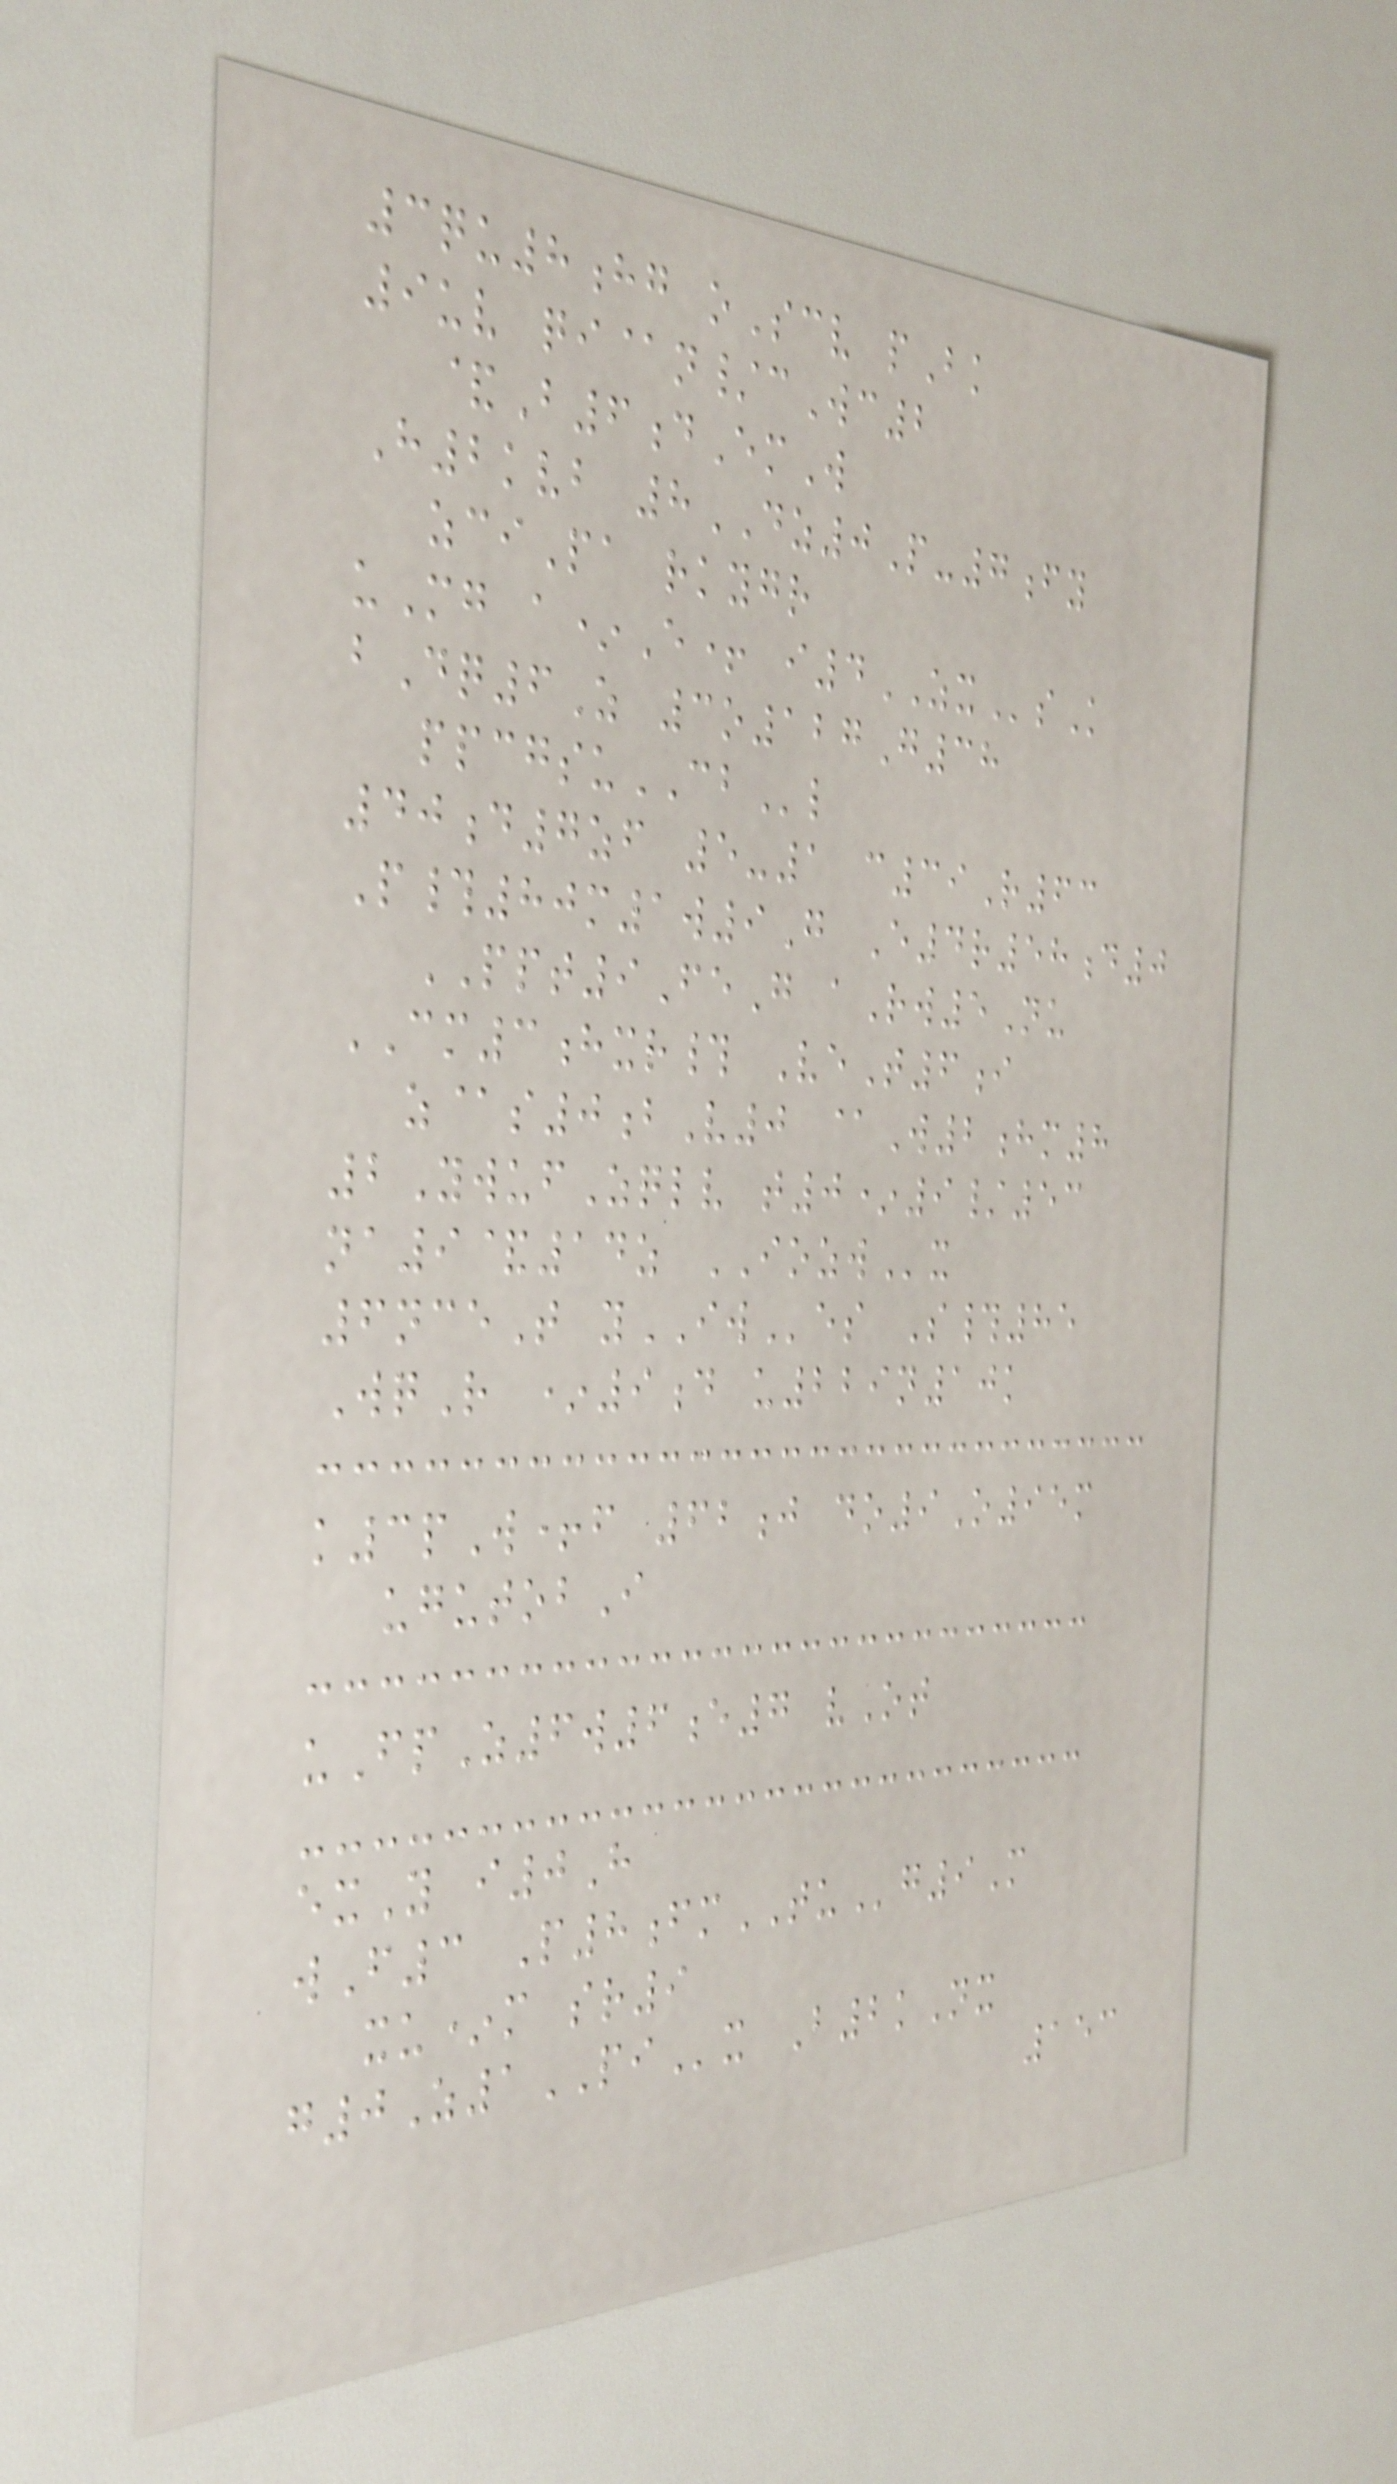3qu8hg oScv pBk
9uv qi@n/cWc2
&B6dEmW
H2kvb 8DZ0P-7fy
zciPa rkygr
uMg a*E+ i4ZXsK
bDq6Z 3o127G38
ppcgsuCBl
40d7zf 5-1 c39R63
P#80m1w9G E4r58d0
PPT9FeG aRw5Nu
CM3hxr# VeT6i
z@s0bV0 @W2hm8
2YwufZqlv t0*9/53
na9&14z IOZWx
6nceT yIWes S#85
WqR *9d u229n10k
k3pW+f 62j do9O95m
ugutobI
uFpZ6w6e7 vOt
exY i0H
wF3 P8fmTUg9M
xu*m sr9
g0Z1PIx B2kNx
153
